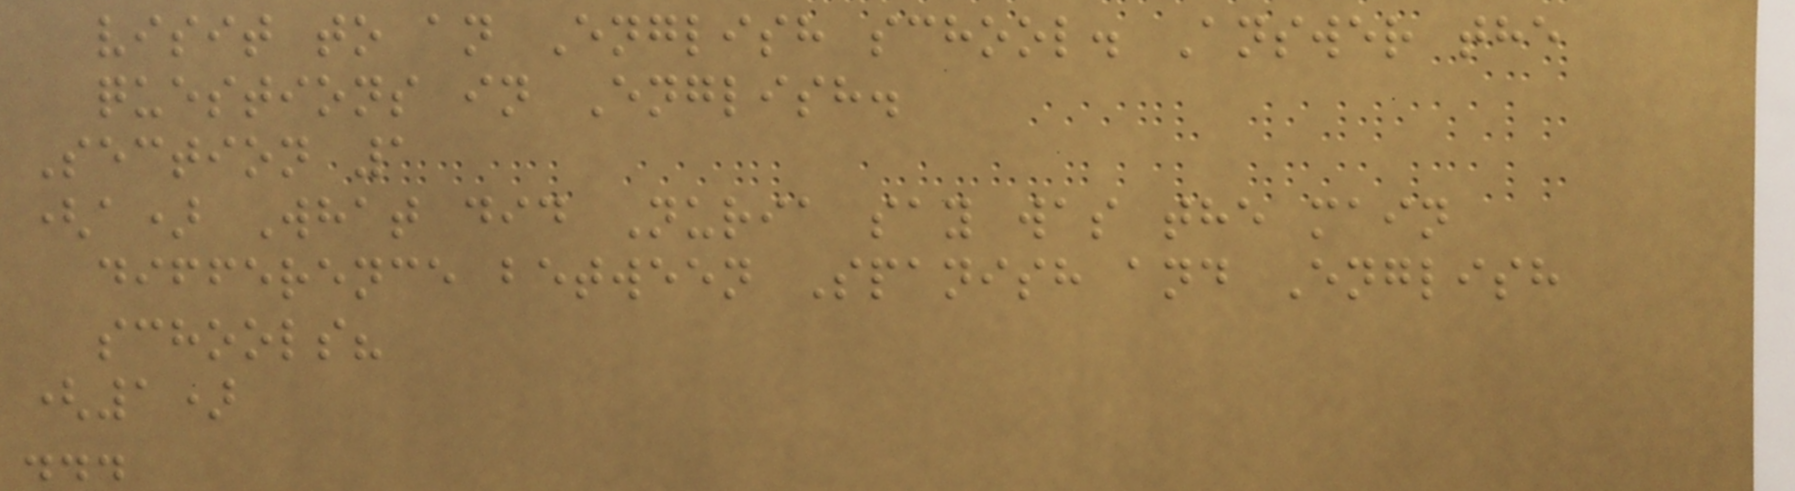visit to an English school. Answer the
questions in English.
Section 1
(a) What did Nuria say was the main
difference between Spanish and English
schools?
(1)
...
